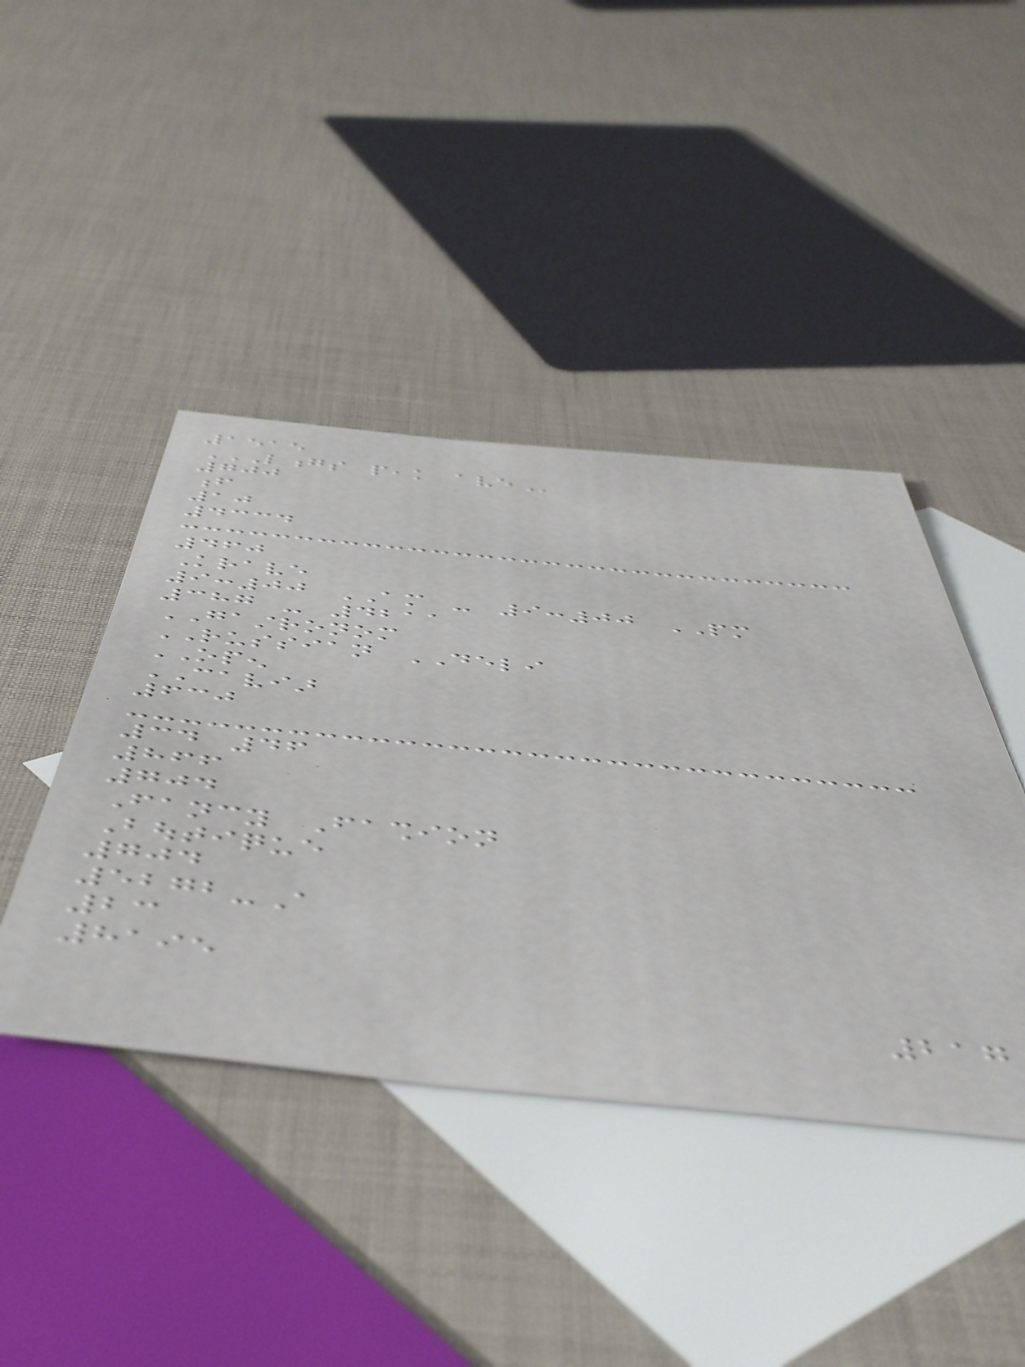1515
LONGS PEAK AVE
700
f
10
4334
460
Krave
9:00 AM - 9:00 PM
387 - 4211
GASTRONOM
RUSSIAN DELI
OPEN
CAVIAR
630
34 46
866
704
Fancy Fashion
Boutique
704
5272-A
23
8195
217
